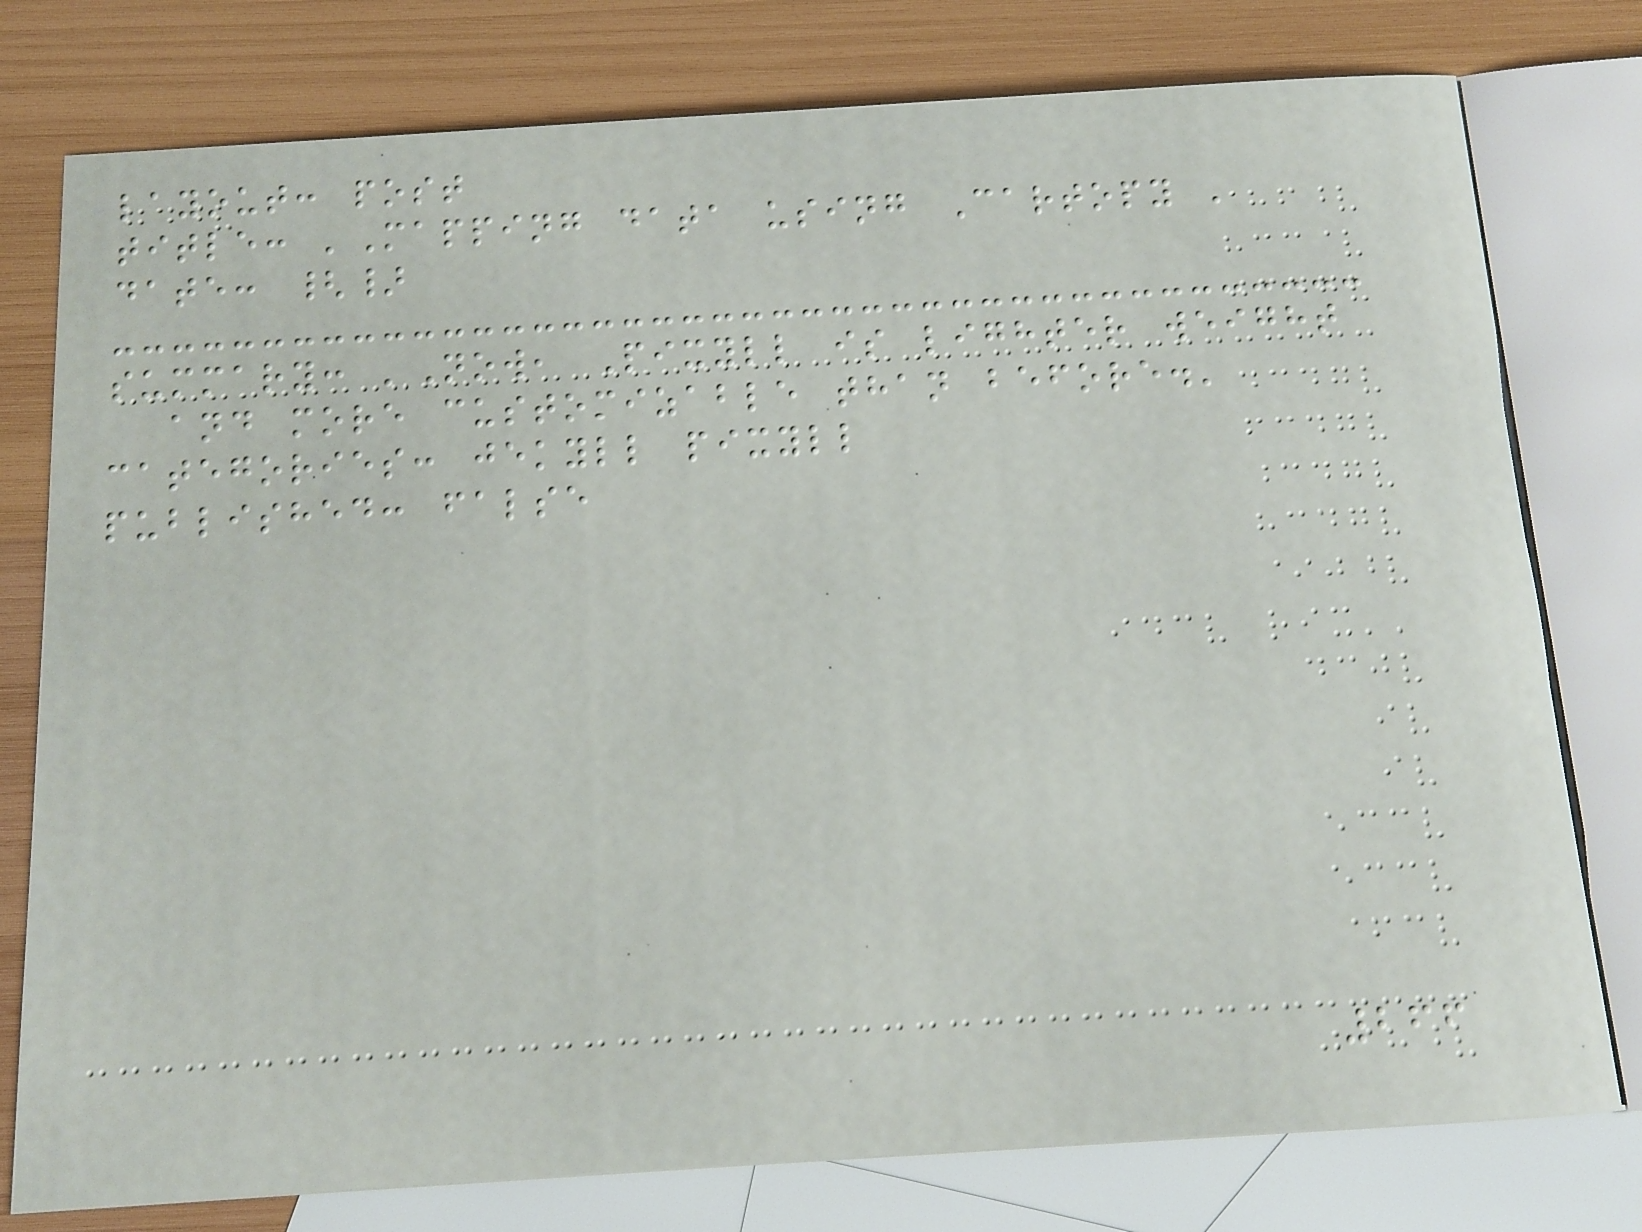layout: post
title: 'Mapping data using Cartopy '
date: {}
summary: 'Now, Pixyll is lighter weight
and more customizable than before.'
categories: jekyll pixyll
published: false
266
